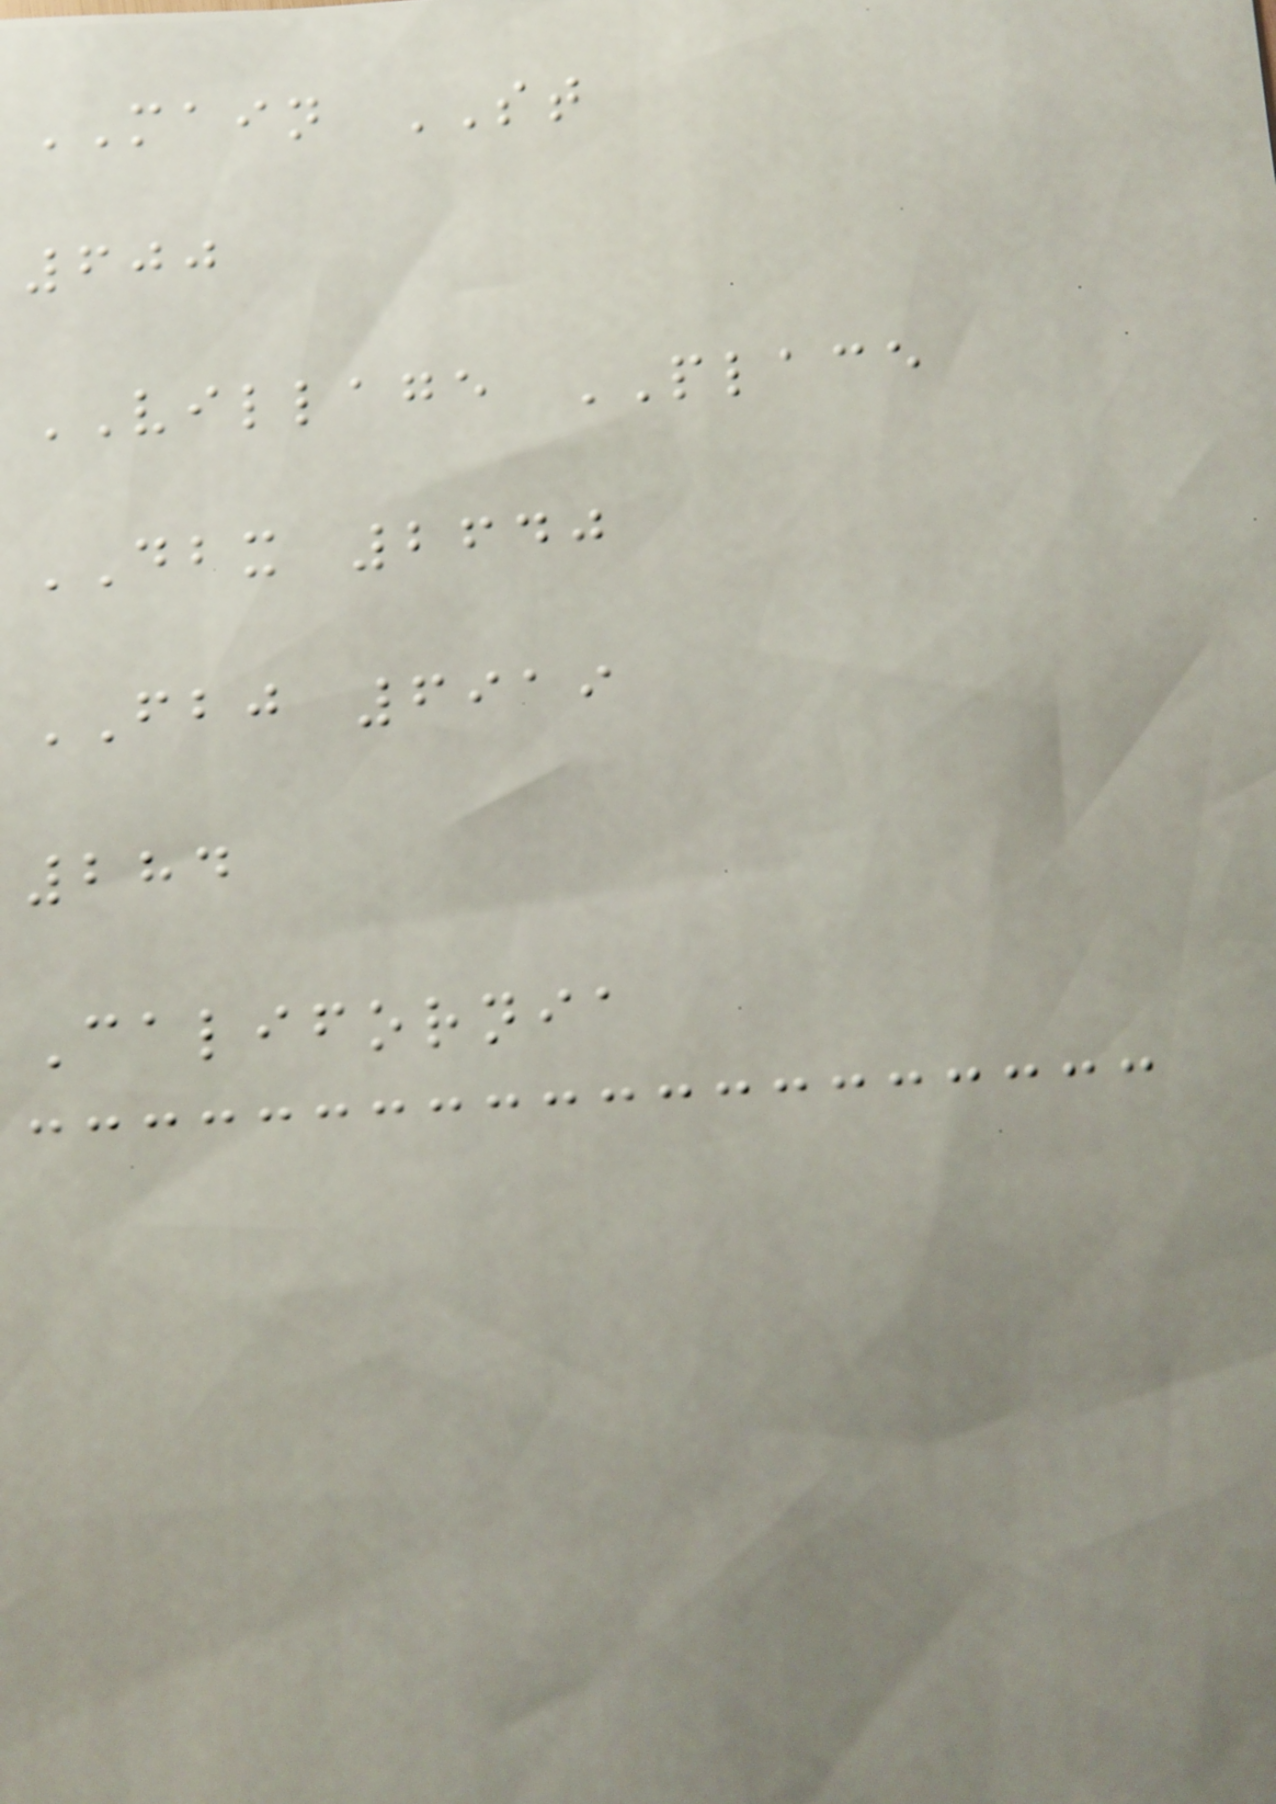MAIN ST
600
VILLAGE PLACE
DBX 2640
FBJ 6919
284
California
